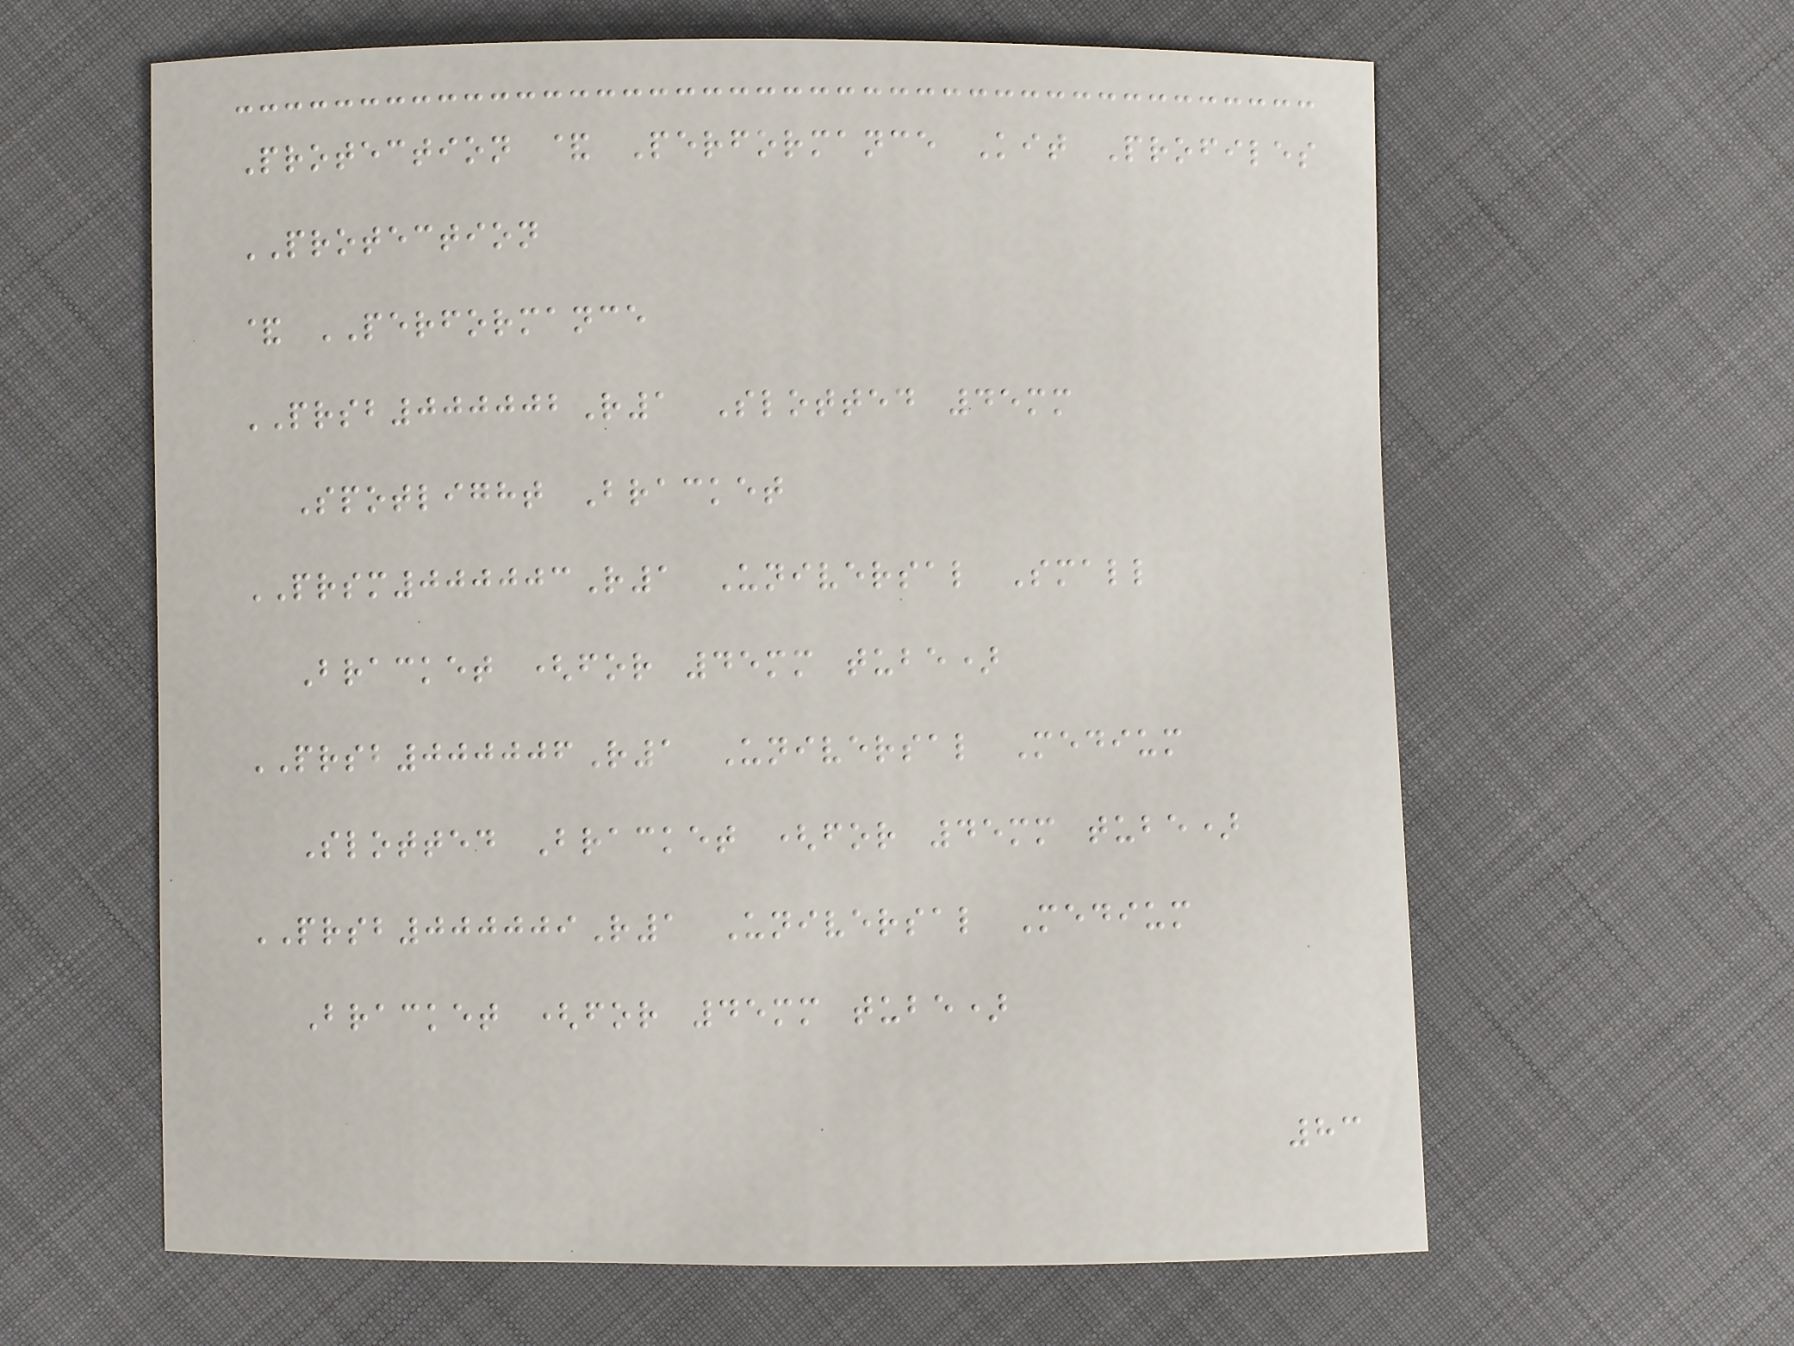Protection & Performance Kit Profiles
PROTECTION
& PERFORMANCE
PRSB000002R1 Slotted 45mm
Spotlight Bracket
PRSM000003R1 Universal Small
Bracket (for 45mm tube)
PRSB000006R1 Universal Medium
Slotted Bracket (for 45mm tube)
PRSB000009R1 Universal Medium
Bracket (for 45mm tube)
83
